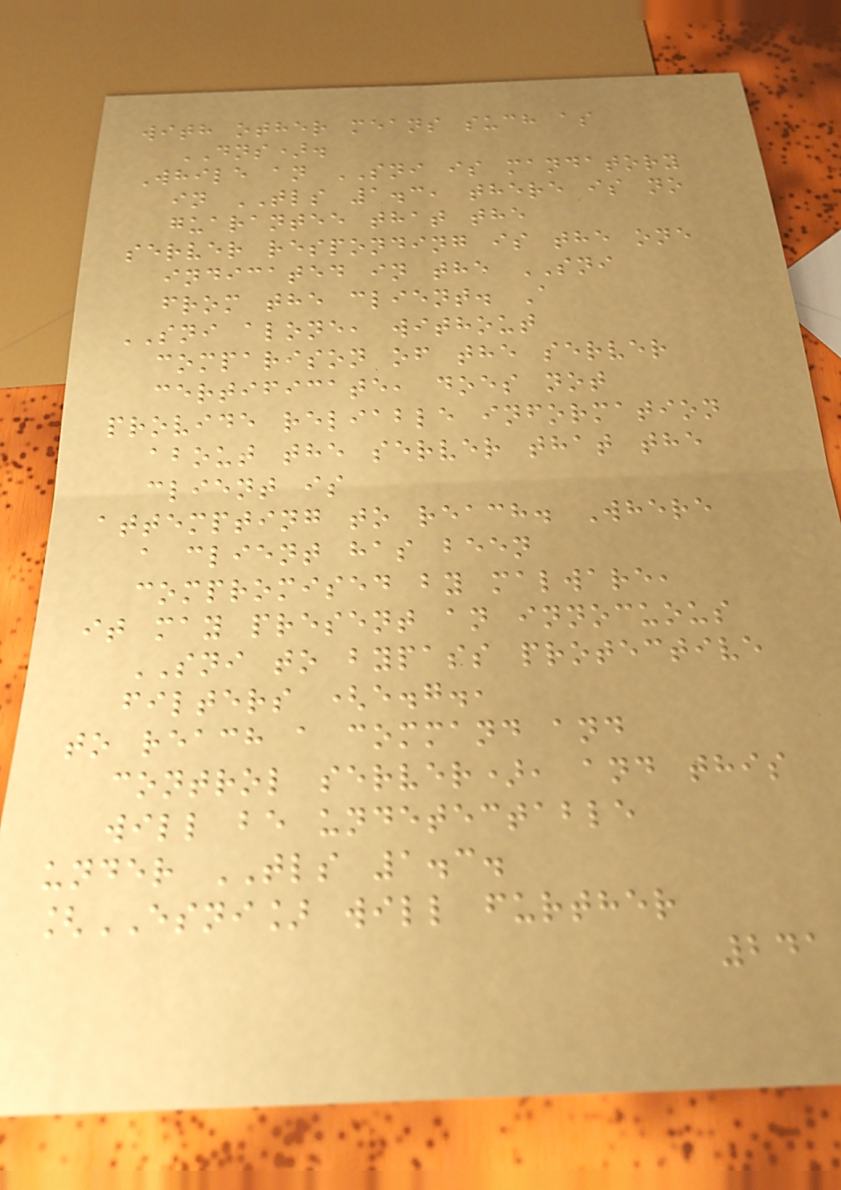with other means such as
DNS).
While an SNI is mandatory
in TLS 1.3, there is no
guarantee that the
server responding is the one
indicated in the SNI
from the client. A
SNI alone, without
comparison of the server
certificate, does not
provide reliable information
about the server that the
client is
attempting to reach. Where
a client has been
compromised by malware,
it may present an innocuous
SNI to bypass protective
filters (e.g.,
to reach a command and
control server), and this
will be undetectable
under TLS 1.3.
[ESNI] will further
241
